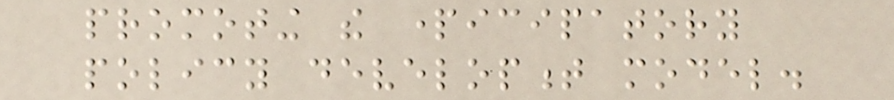promoting the participatory
policy development model.
